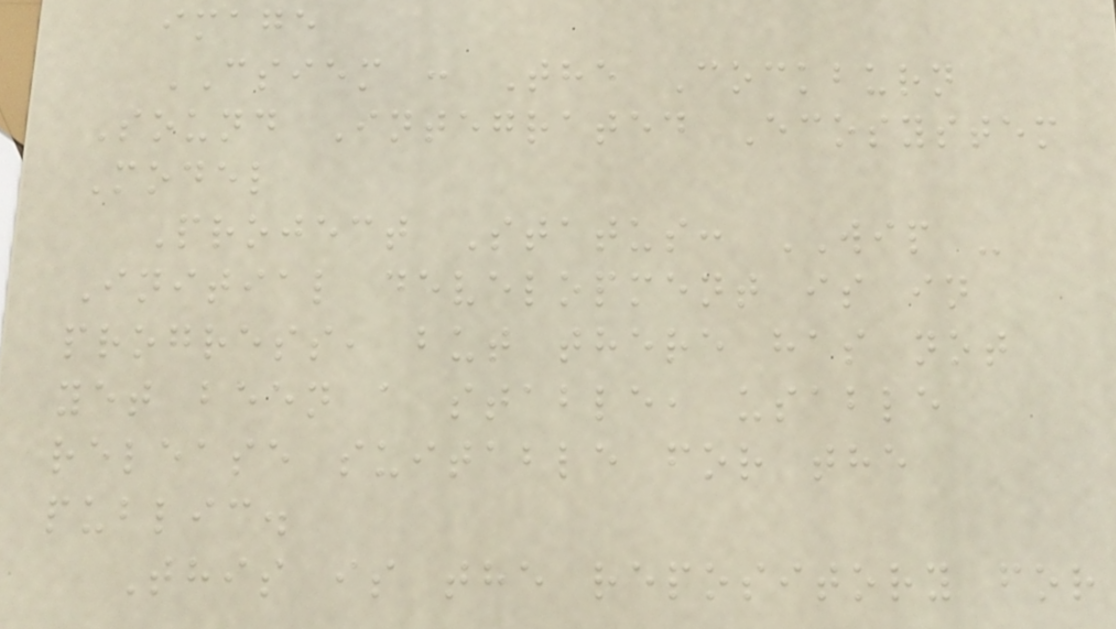image
CSIEM : The Cockburn
Sound Integrated Ecosystem
Model
Project Status: WIP -
Initial development is in
progress, but there has not
yet been a stable, usable
release suitable for the
public.
This is the repository for
